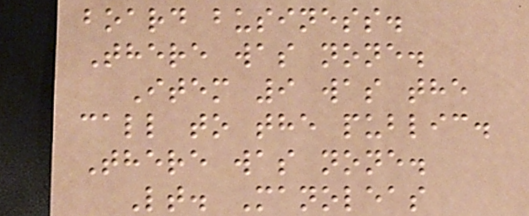board business.
There was none.
Item 9 was the
call to the public.
There was none.
Lt. Manoleas
